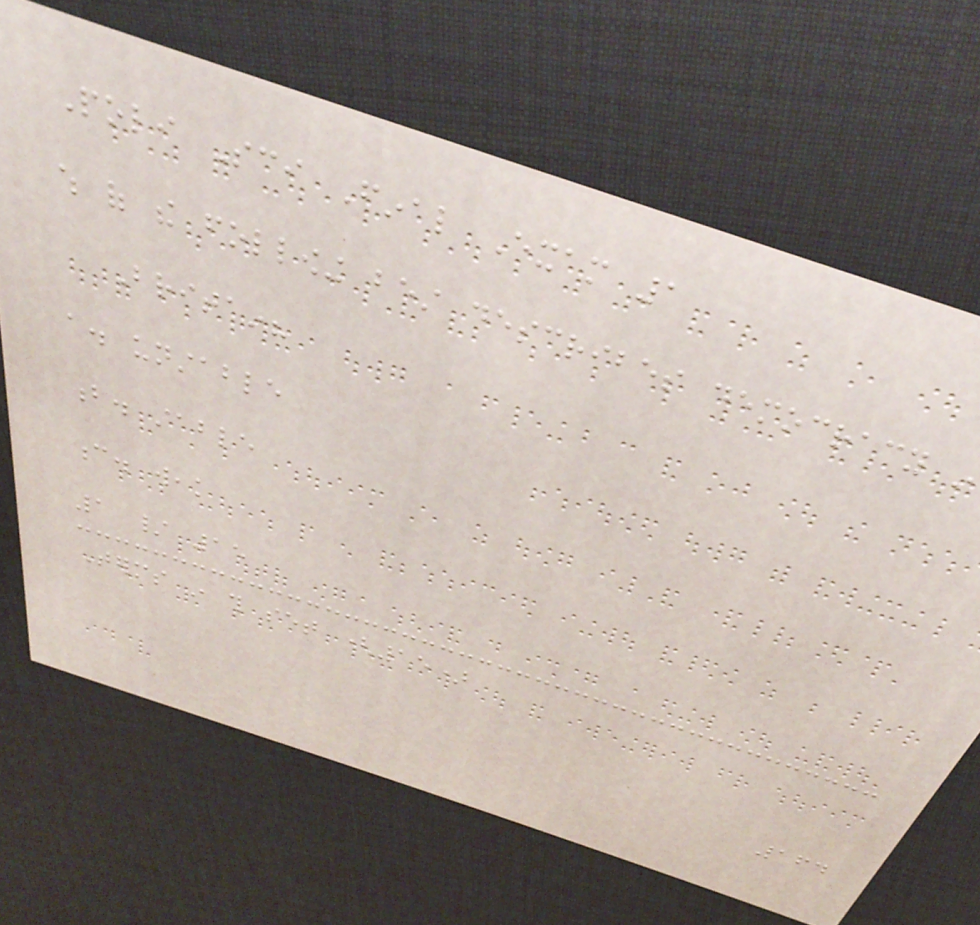Poli Sci Final Exam 1
which of the following best describes democracy in
Britain?
a. unstable
b. stable
c. weak
1 / 15
Terms in this set (15)
164
